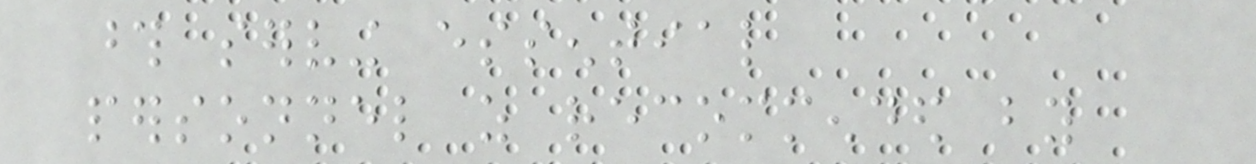those serving essential
personnel as recommended by
